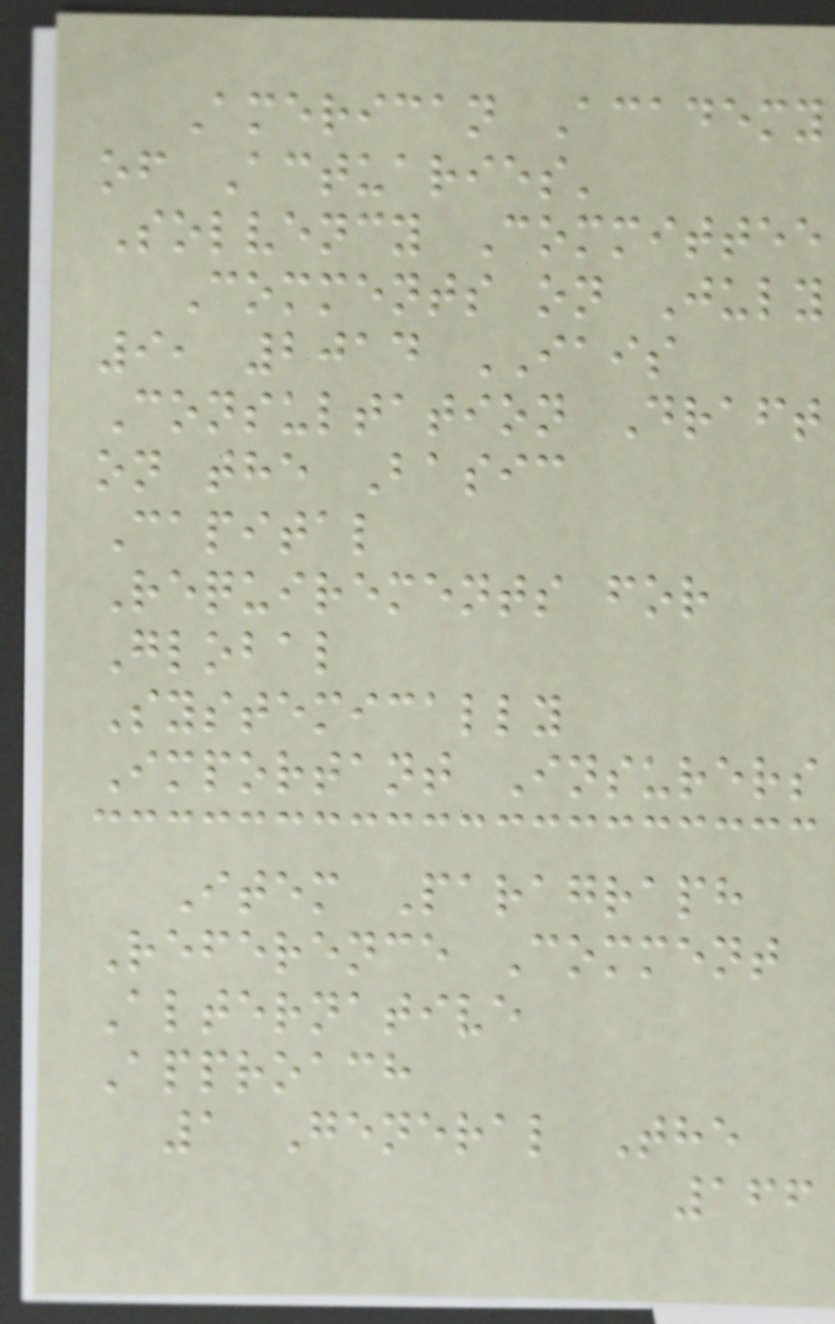American Academy
of Actuaries'
Solvency Committee
Comments on July
9, 2014 IAIS
Consultation Draft
on the Basic
Capital
Requirements for
Global
Systemically
Important Insurers
Item Paragraph
Reference Comment
Alternative
Approach
1 General The
166
